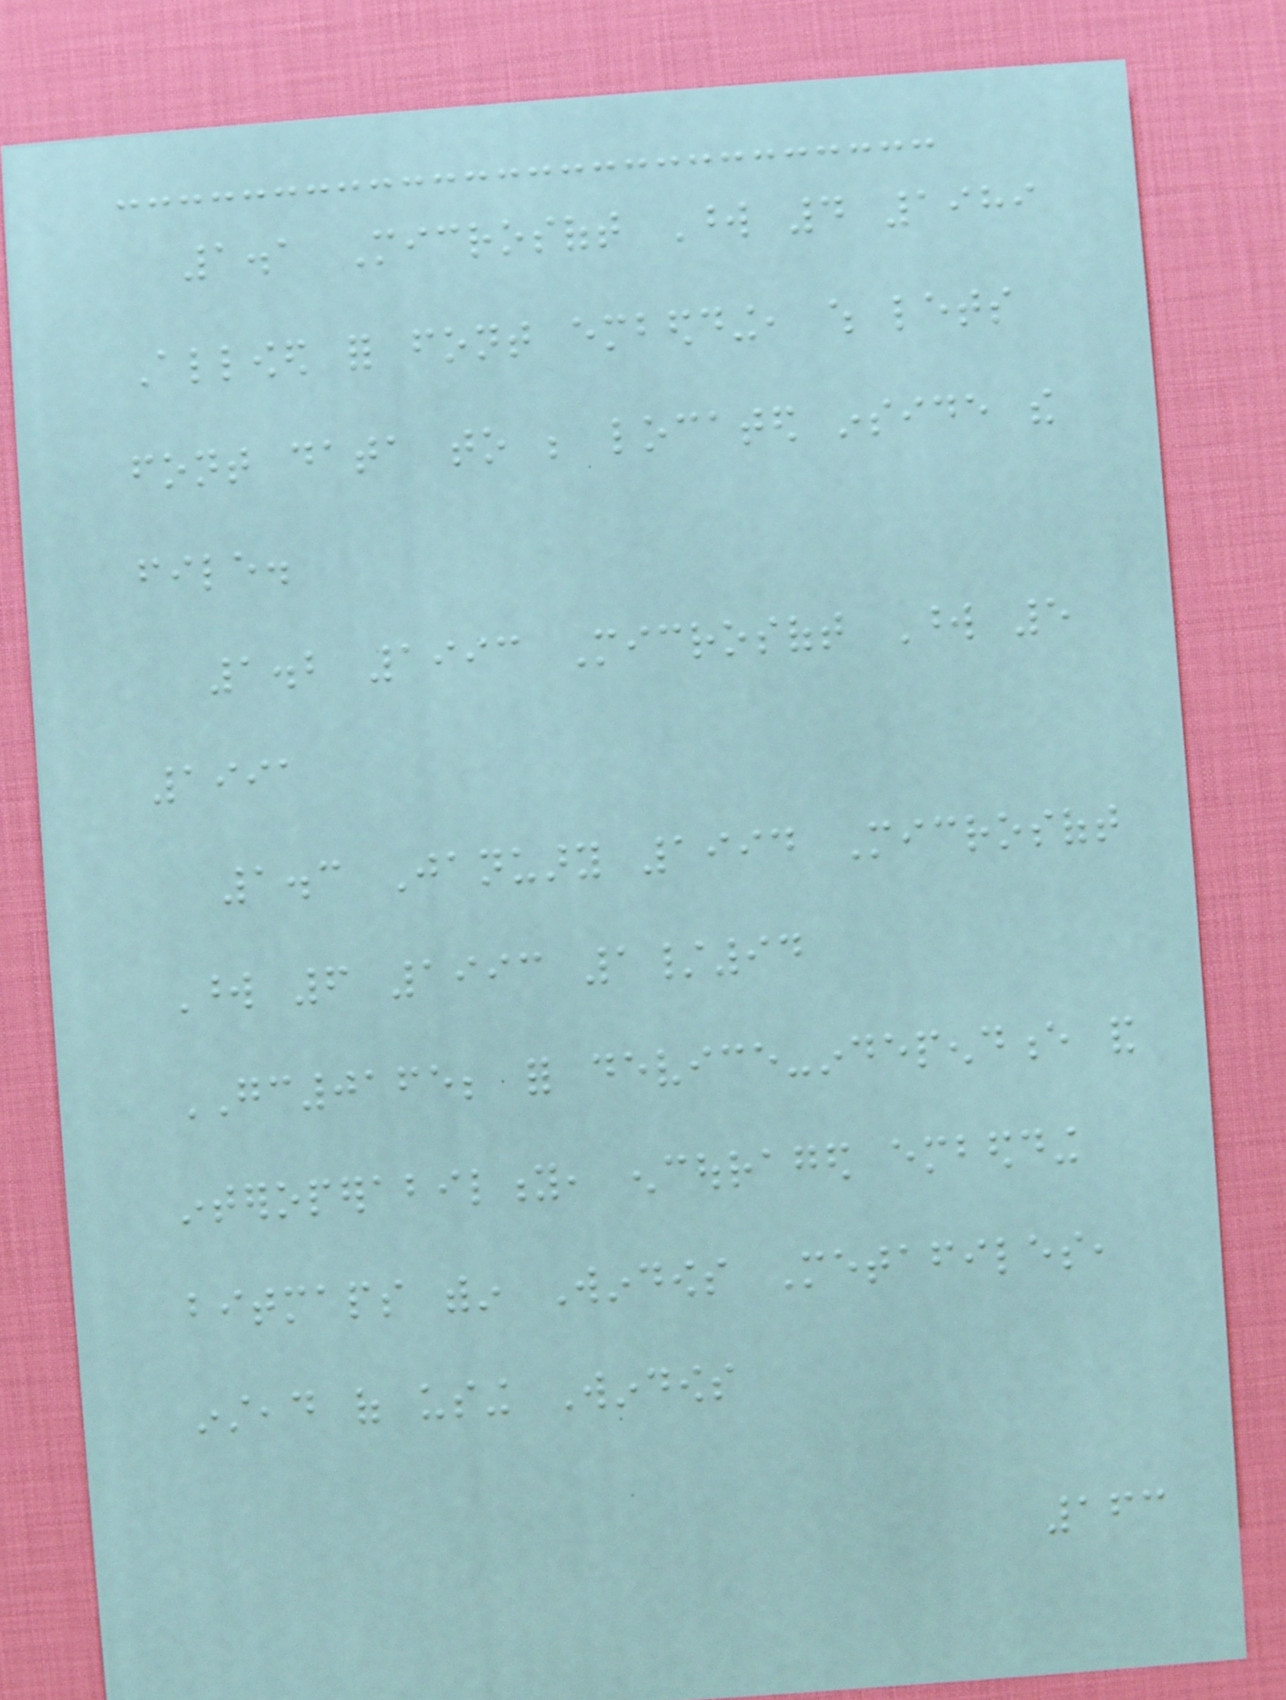1.1 Microsoft Word 4 1989
Allowed for font embedding, which lets
font data to be located inside the
file.
1.2 1993 Microsoft Word 5
1991
1.3 January 1994 Microsoft
Word 6 1993 1/94
GC0165; for device-independence and
interoperability, encouraged embedding
bitmaps within Windows Metafiles,
instead of using Windows
163
